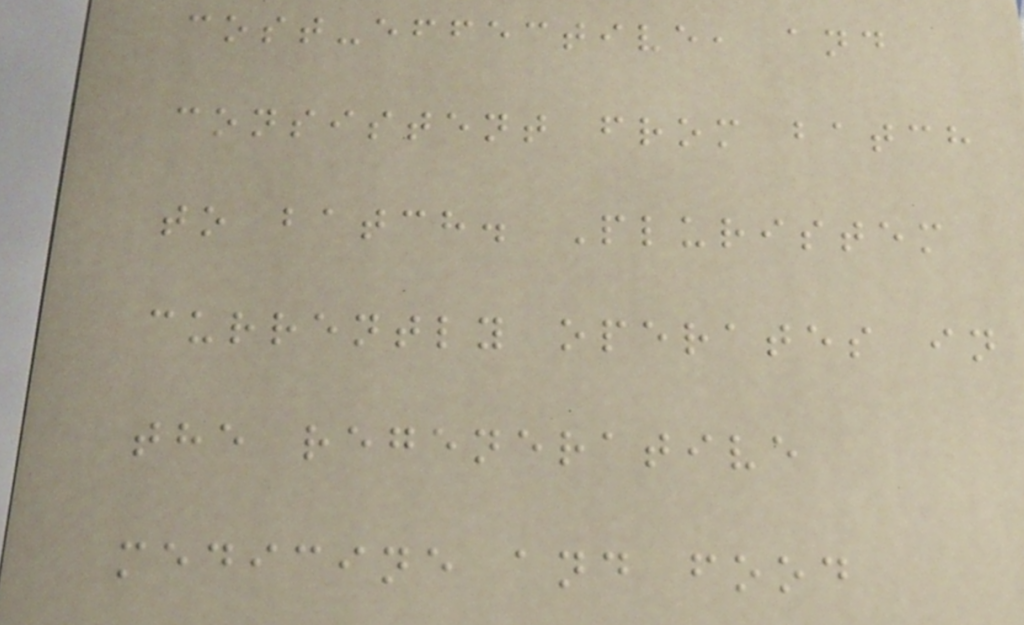cost-effective, and
consistent from batch
to batch. Pluristem
currently operates in
the regenerative
medicine and food
